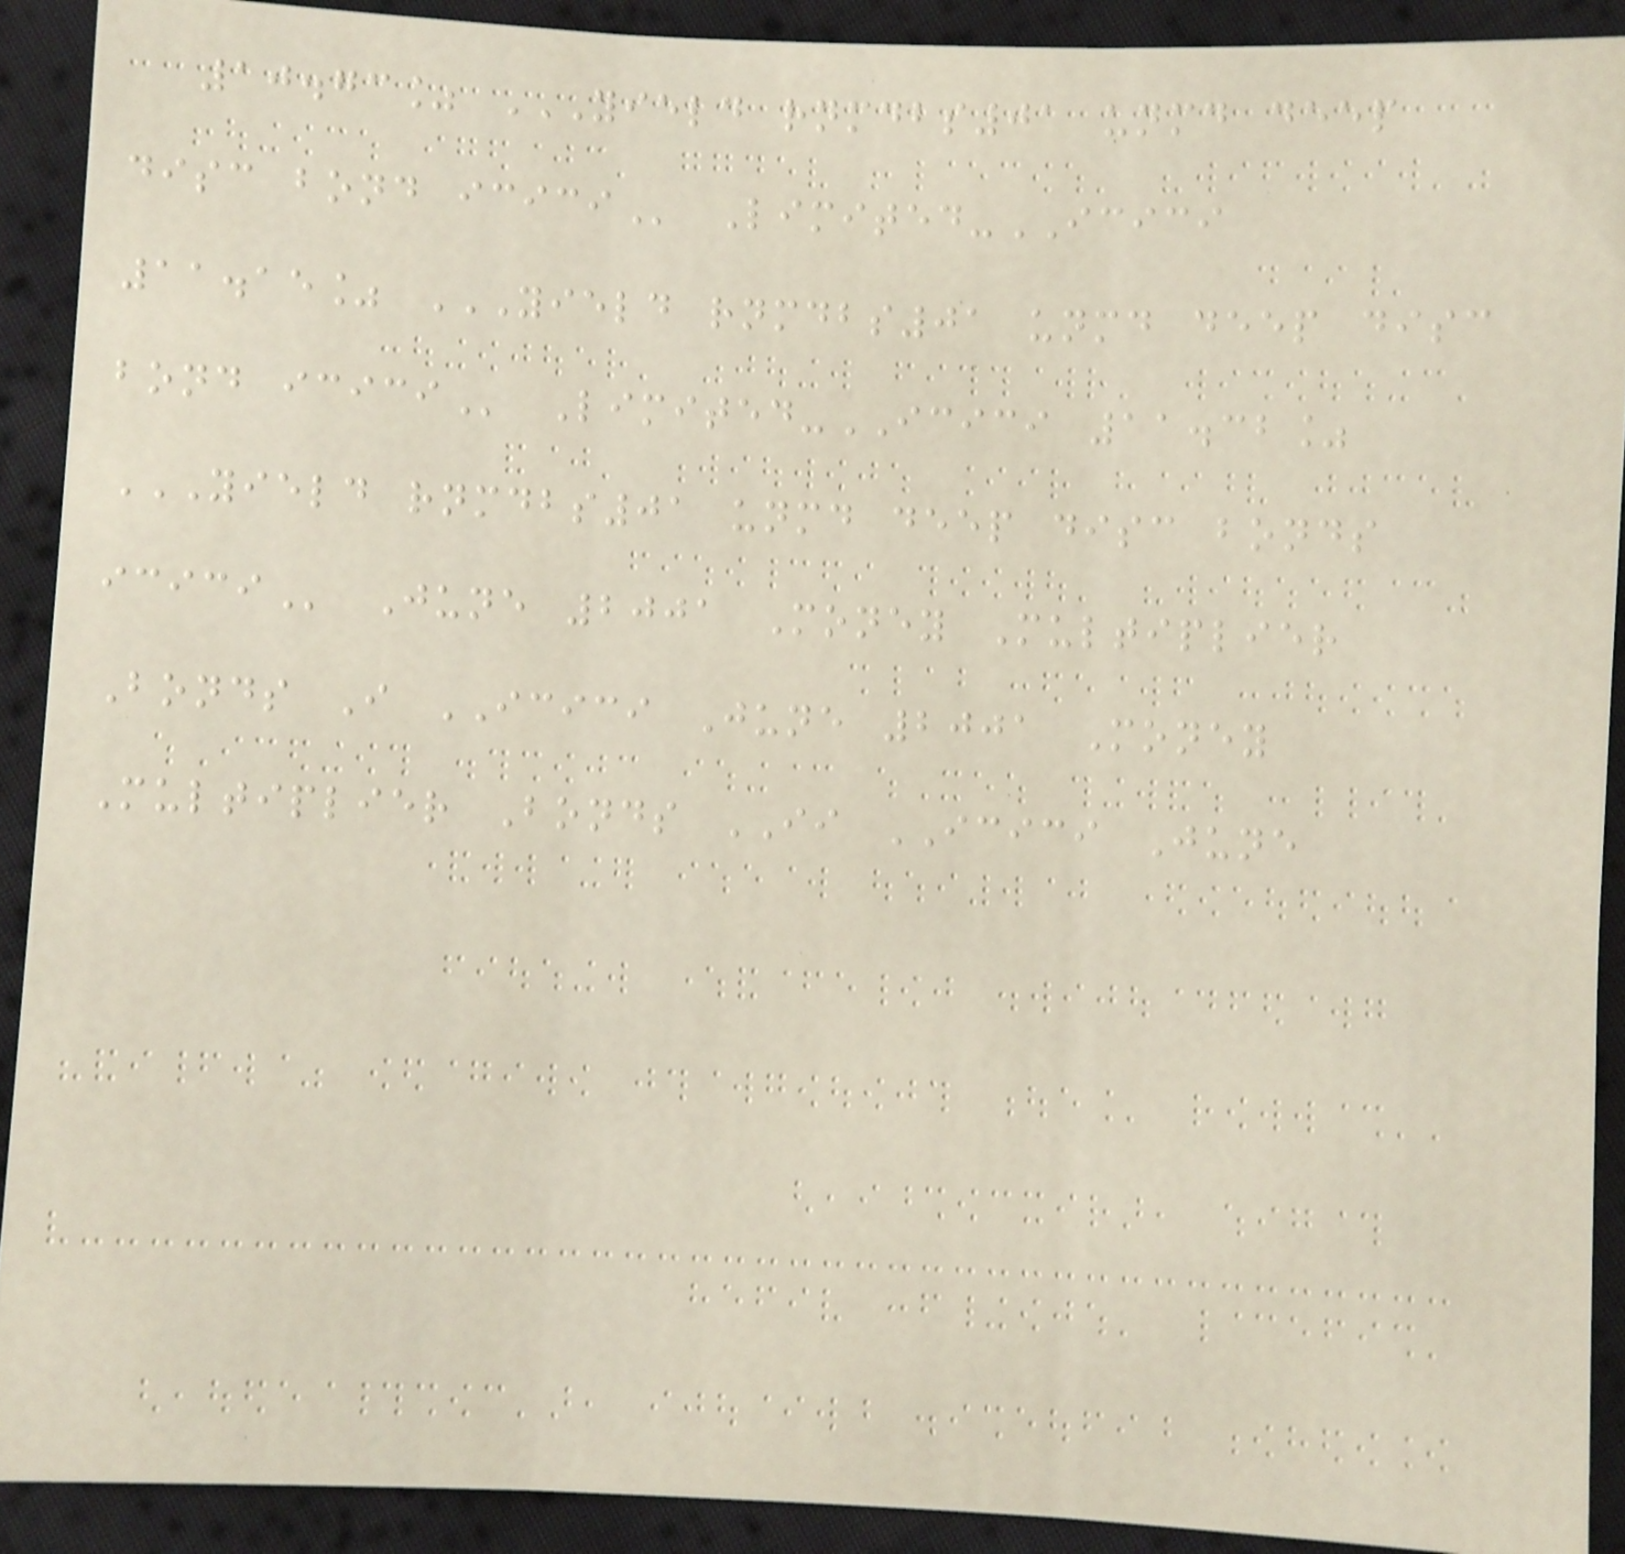10.73% YIELD RNMDBS01 UNMD DEEP
DISC BOND ICICI Limited-ICICI
11.15% YIELD RNMDBS01 UNMD DEEP DISC
BOND ICICI Limited-ICICI 11.32%
YIELD RNMDBS01 UNMD DEEP DISC BONDS
ICICI June 2001 Money Multiplier
Bonds I ICICI June 2001 Money
Multiplier Bonds II ICICI June
